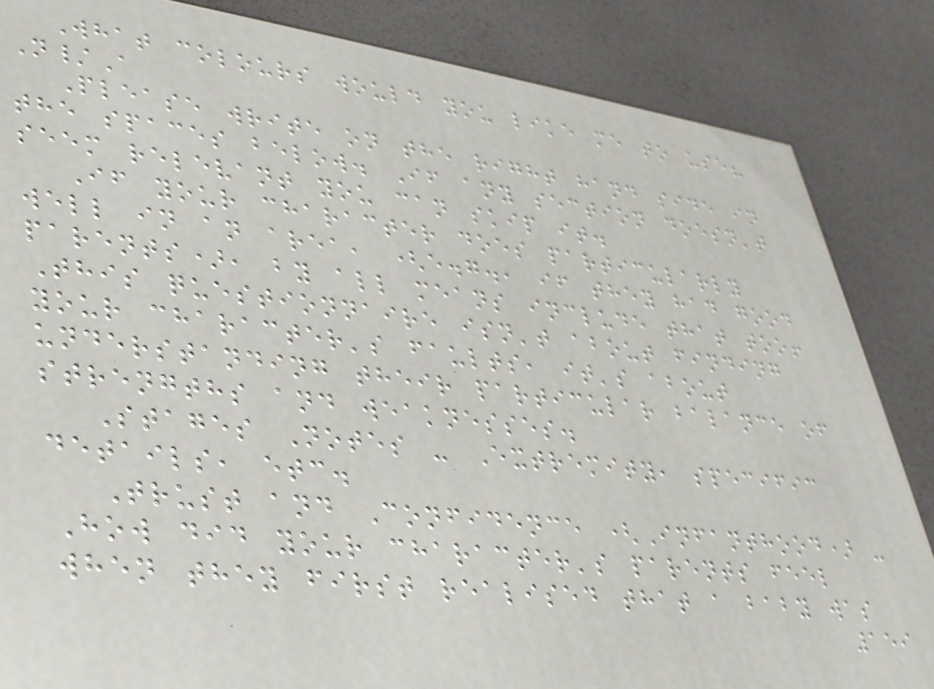What colours would you like me to use?
N/A
Please write on the right hand side in
the spaces below. If any section doesn't
seem relevant you can skip it.
If your character does particularly
well in an area, (e.g., if they had good
parents), by all means include that too!
This questionnaire isn't about finding
your character's faults, it's about
understanding their particular balance of
strengths and weaknesses.
Stages Notes - Extremity, specific
details, etc.
Trust and Confidence (Infanthood) -
How did your character's parents feel
when they first realised that a baby was
159
